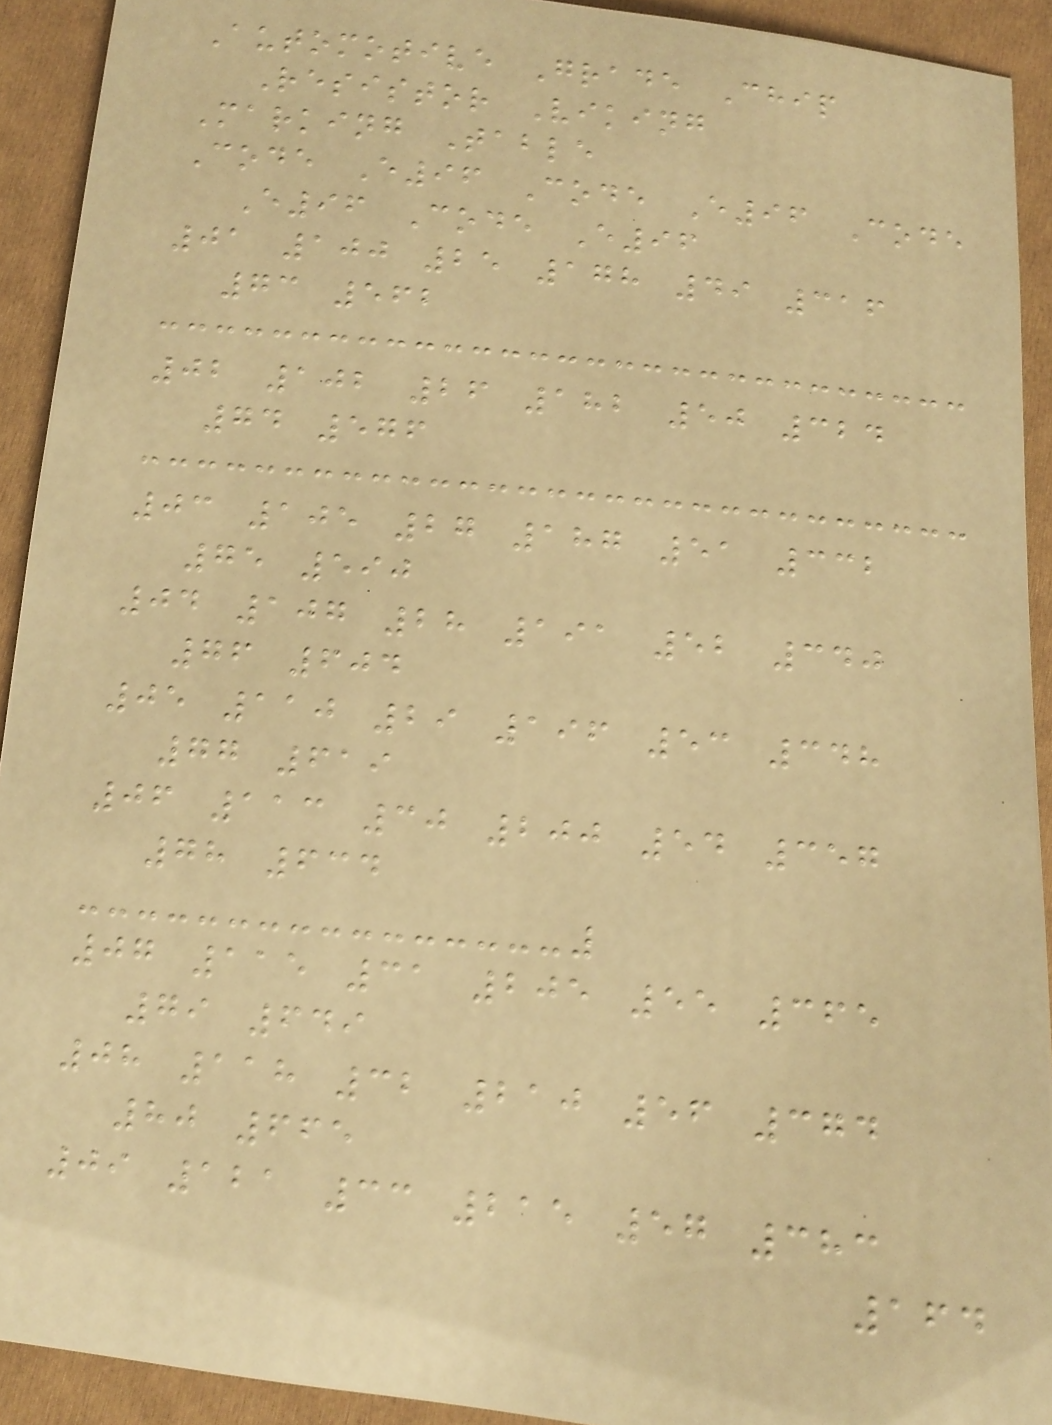Automotive Grade Chip
Resistor Viking
Marking Table
Code E96 Code E96 Code
E96 Code E96
01 100 25 178 49 316
73 562
02 102 26 182 50 324
74 576
03 105 27 187 51 332
75 590
04 107 28 191 52 340
76 604
05 110 29 196 53 348
77 619
06 113 30 200 54 357
78 634
07 115 31 205 55 365
79 649
08 118 32 210 56 374
80 665
09 121 33 215 57 383
164
